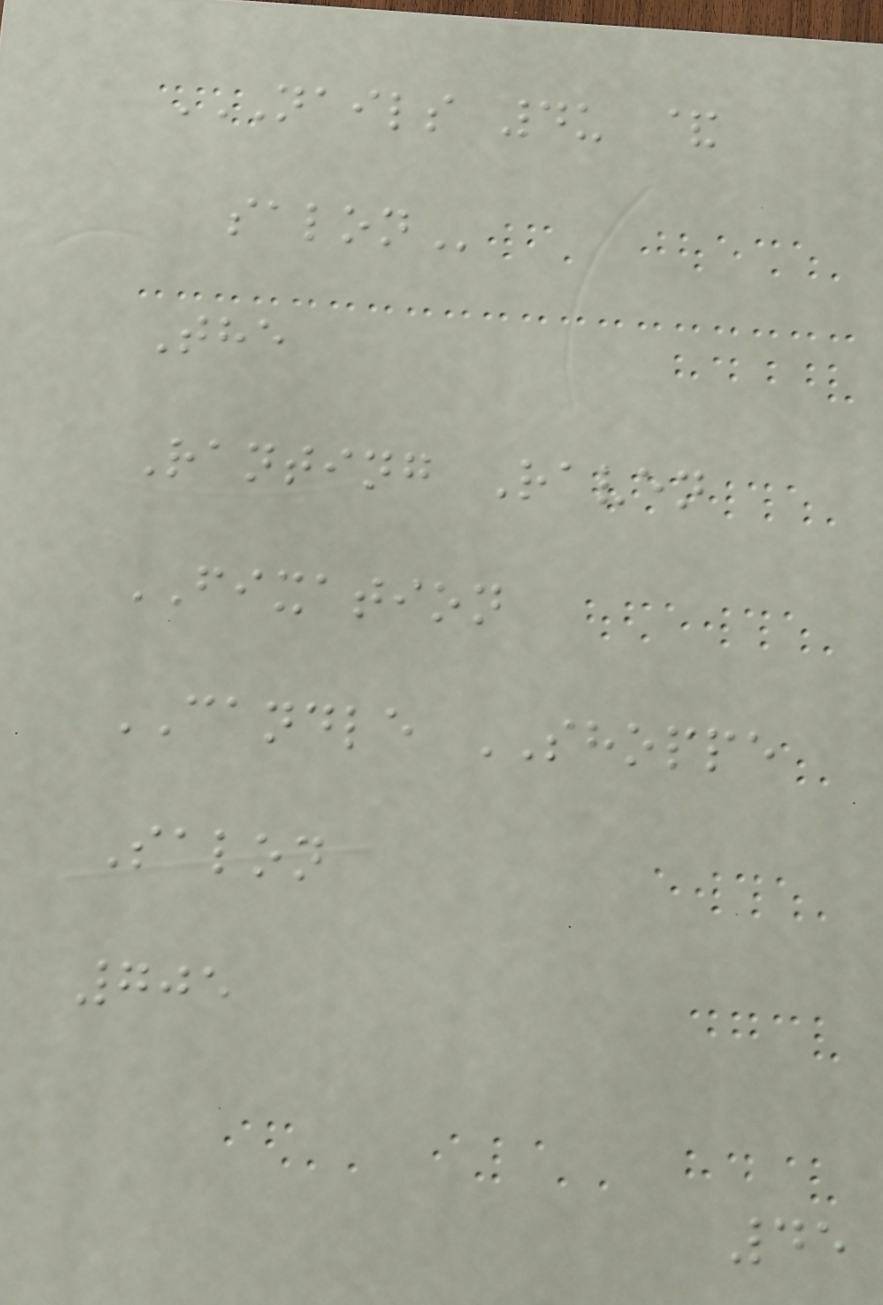NAILS 4U &
SALON
The
Ranting Raven
FIXATION
CANDLE SHOPPE
Salon
705
45
